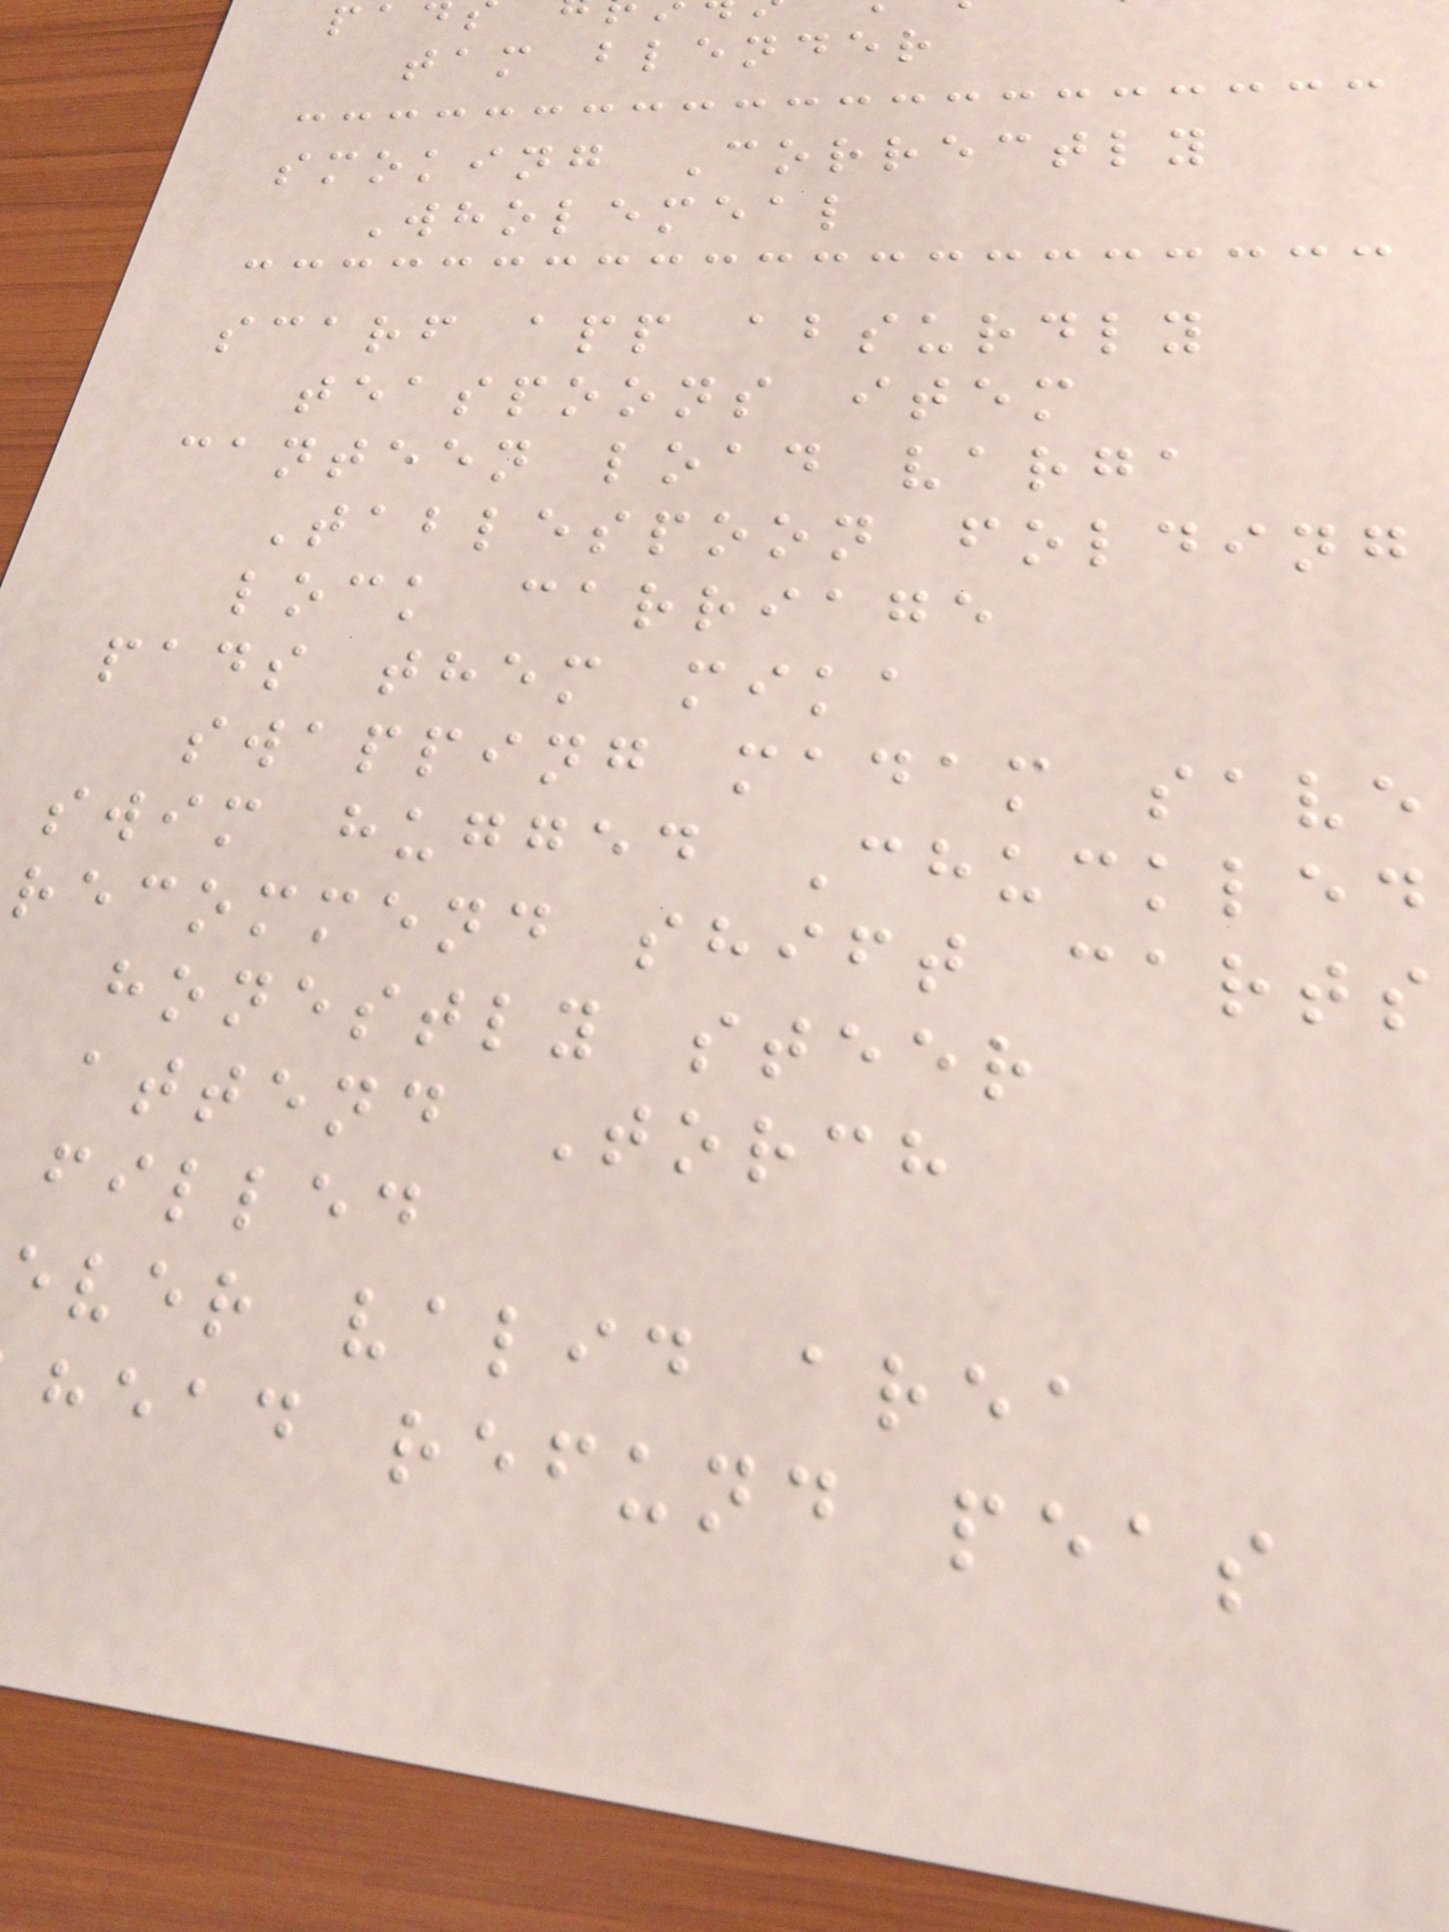tam blender
smoking Correctly
Wholemeal
scarf app absurdly
teaspoons item
canteen load varga
Tablespoon folding
lock carriage
pads them mika
swapping madam save
swim hugged Chuckled
recommend shift carts
honestly steer
attend Torch
filled
ever valid area
head refund peas
